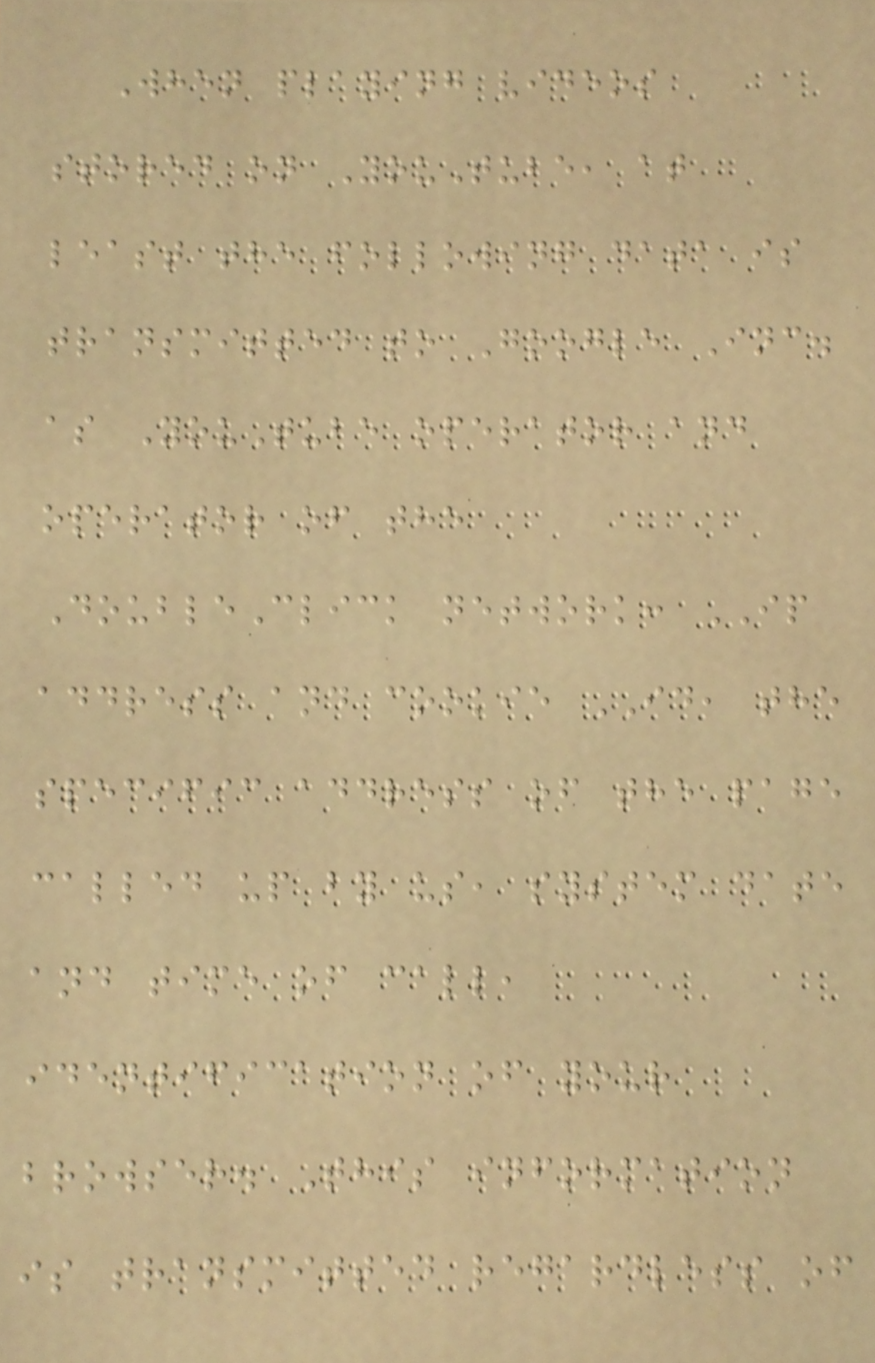When playing videos
stored on YouTube, at
least the following data is
transmitted to Google Inc.
as YouTube operator and
operator of the
DoubleClick network: IP
address and cookie ID, the
specific address of the page
called up by us, system date
and time of call,
identification of your
browser. This information
is transmitted regardless of
